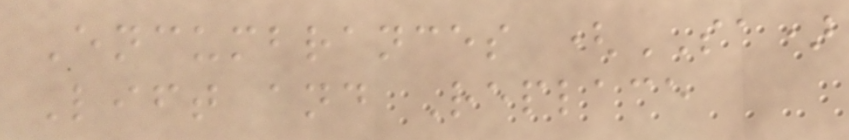Encumbrances (SA)
Lift and Replace
